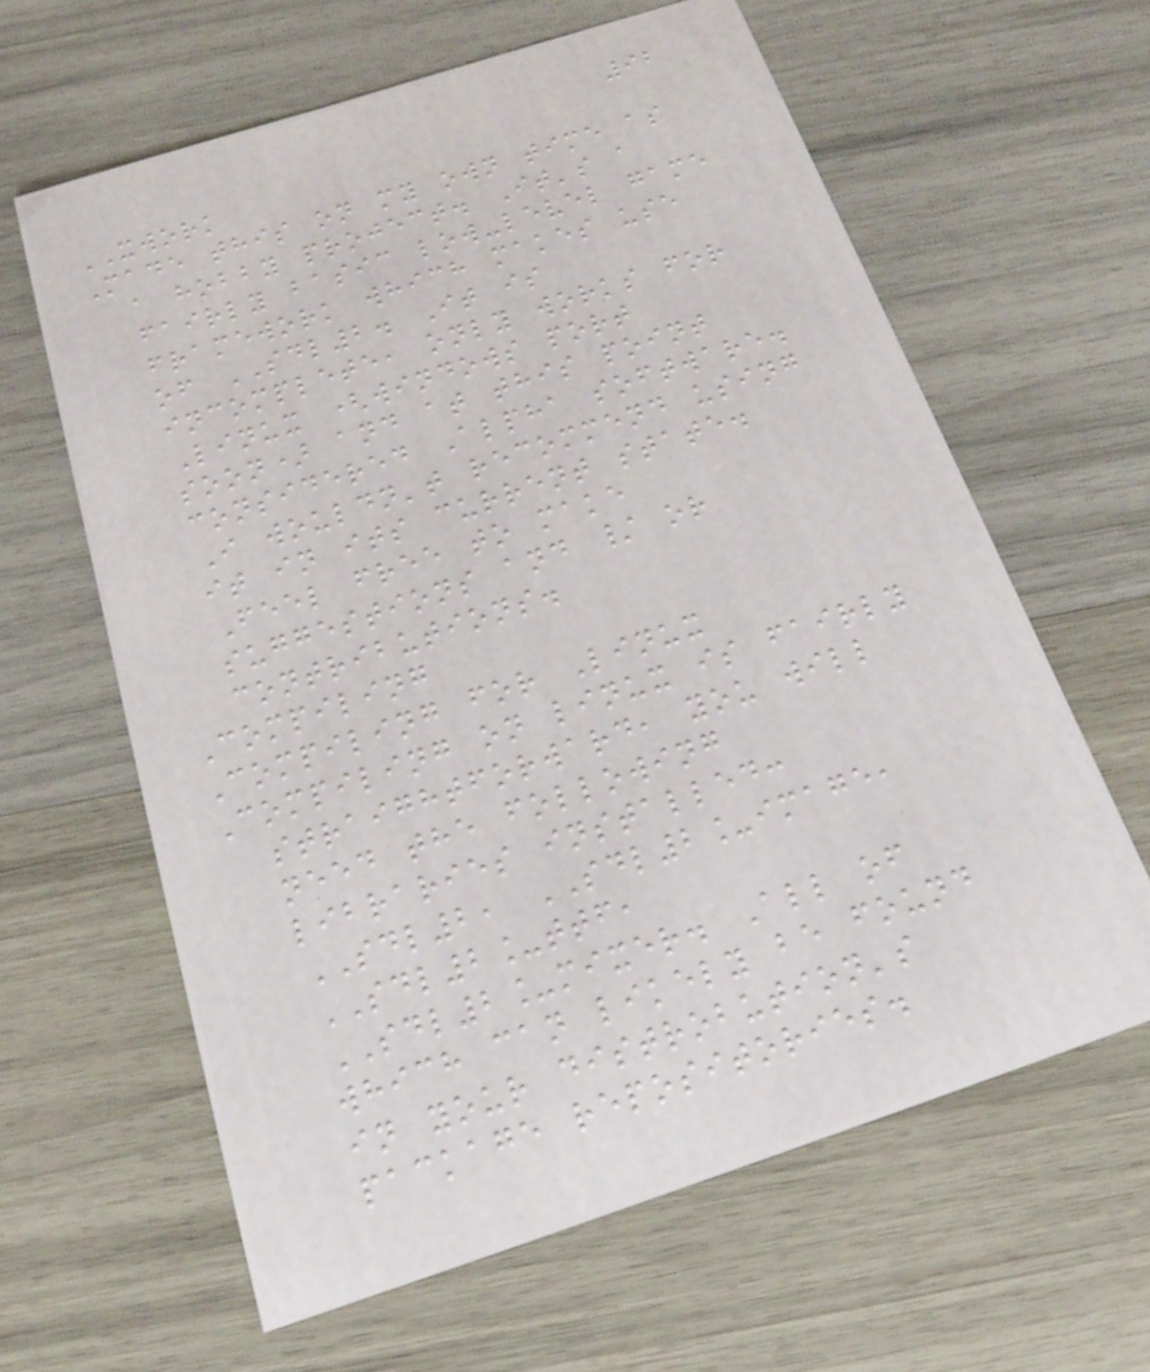92
XWORK
Made this on my own time as
a hobby project. It's a
fairly basic low-level game
framework which makes use
of SDL2. It is
incomplete, only works for
Linux (windows port
soon) and at this point
considered Alpha software.
I wouldn't recommend using
it in its current state.
Feel free to make
suggestions and / or
contributions.
Compiling
Compiling for Linux
Compiling on linux is fairly
straightforward, you will
need the following
libraries installed:
SDL2, SDL2_image,
SDL2_ttf,
SDL2_mixer. All of
which can likely be found
in your distrobution's
package repositories.
